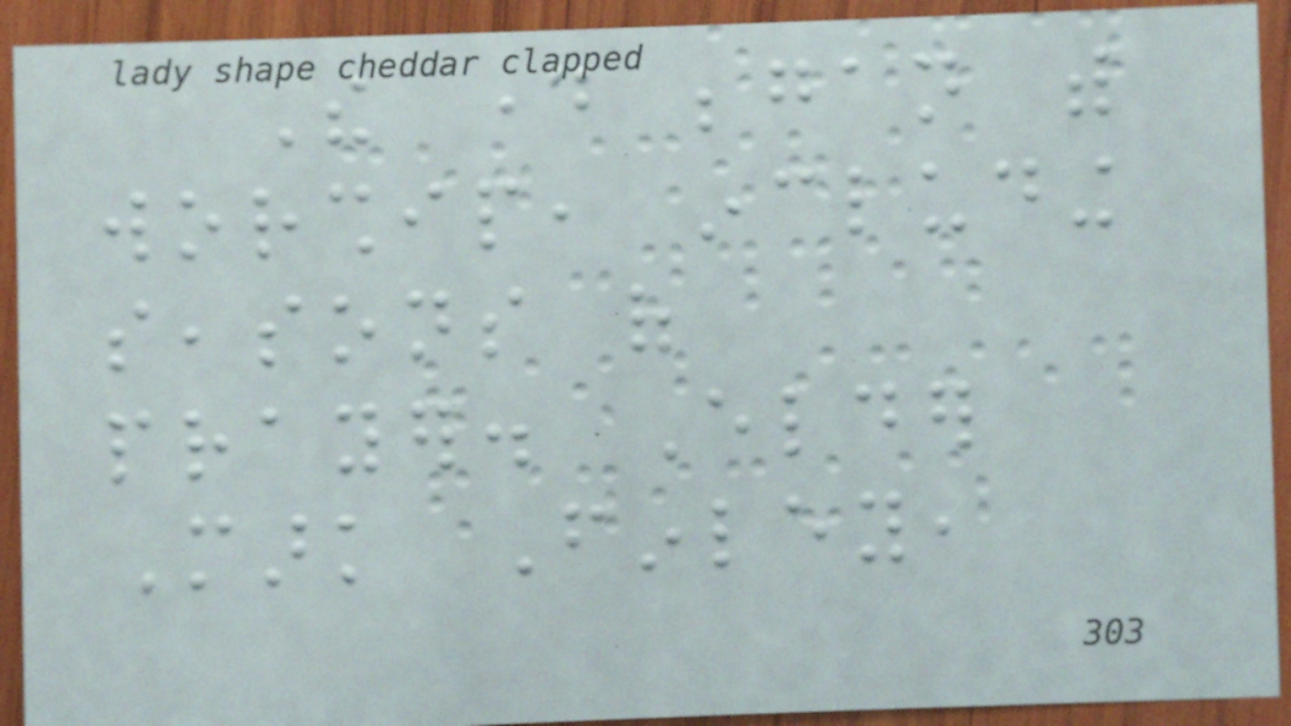The day began with
worship, including
seasons of
prayer. Elder
Mark Finley,
